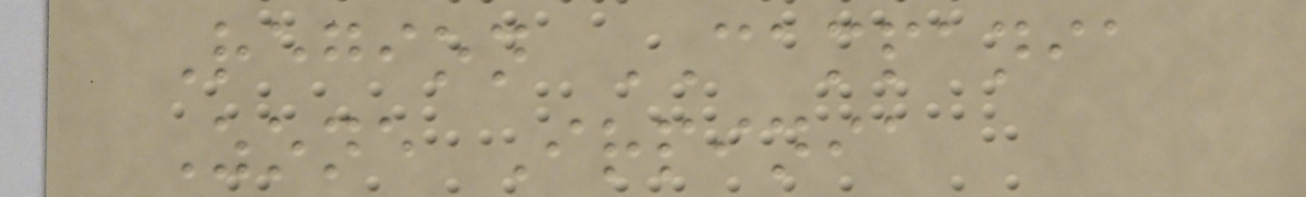Region CAMPANIA
Zone Irpinia
